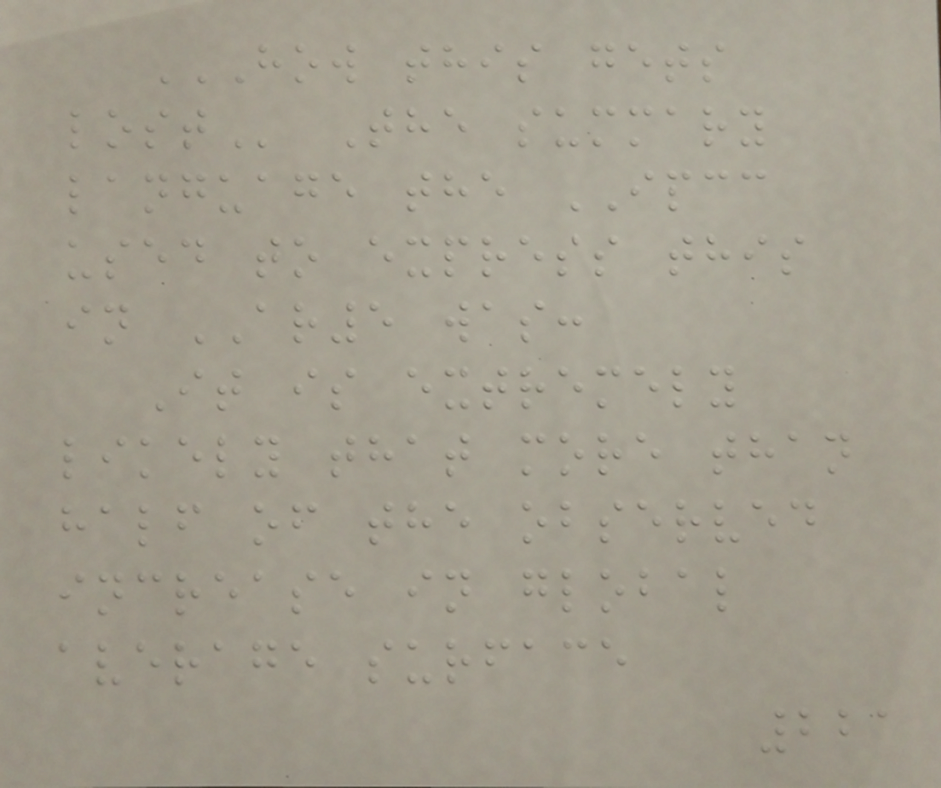HOW THIS GETS
LOST The summary
language the IPCC
used to express this
in AR5 was:
It is extremely
likely that more than
half of the observed
increase in global
average surface
221
